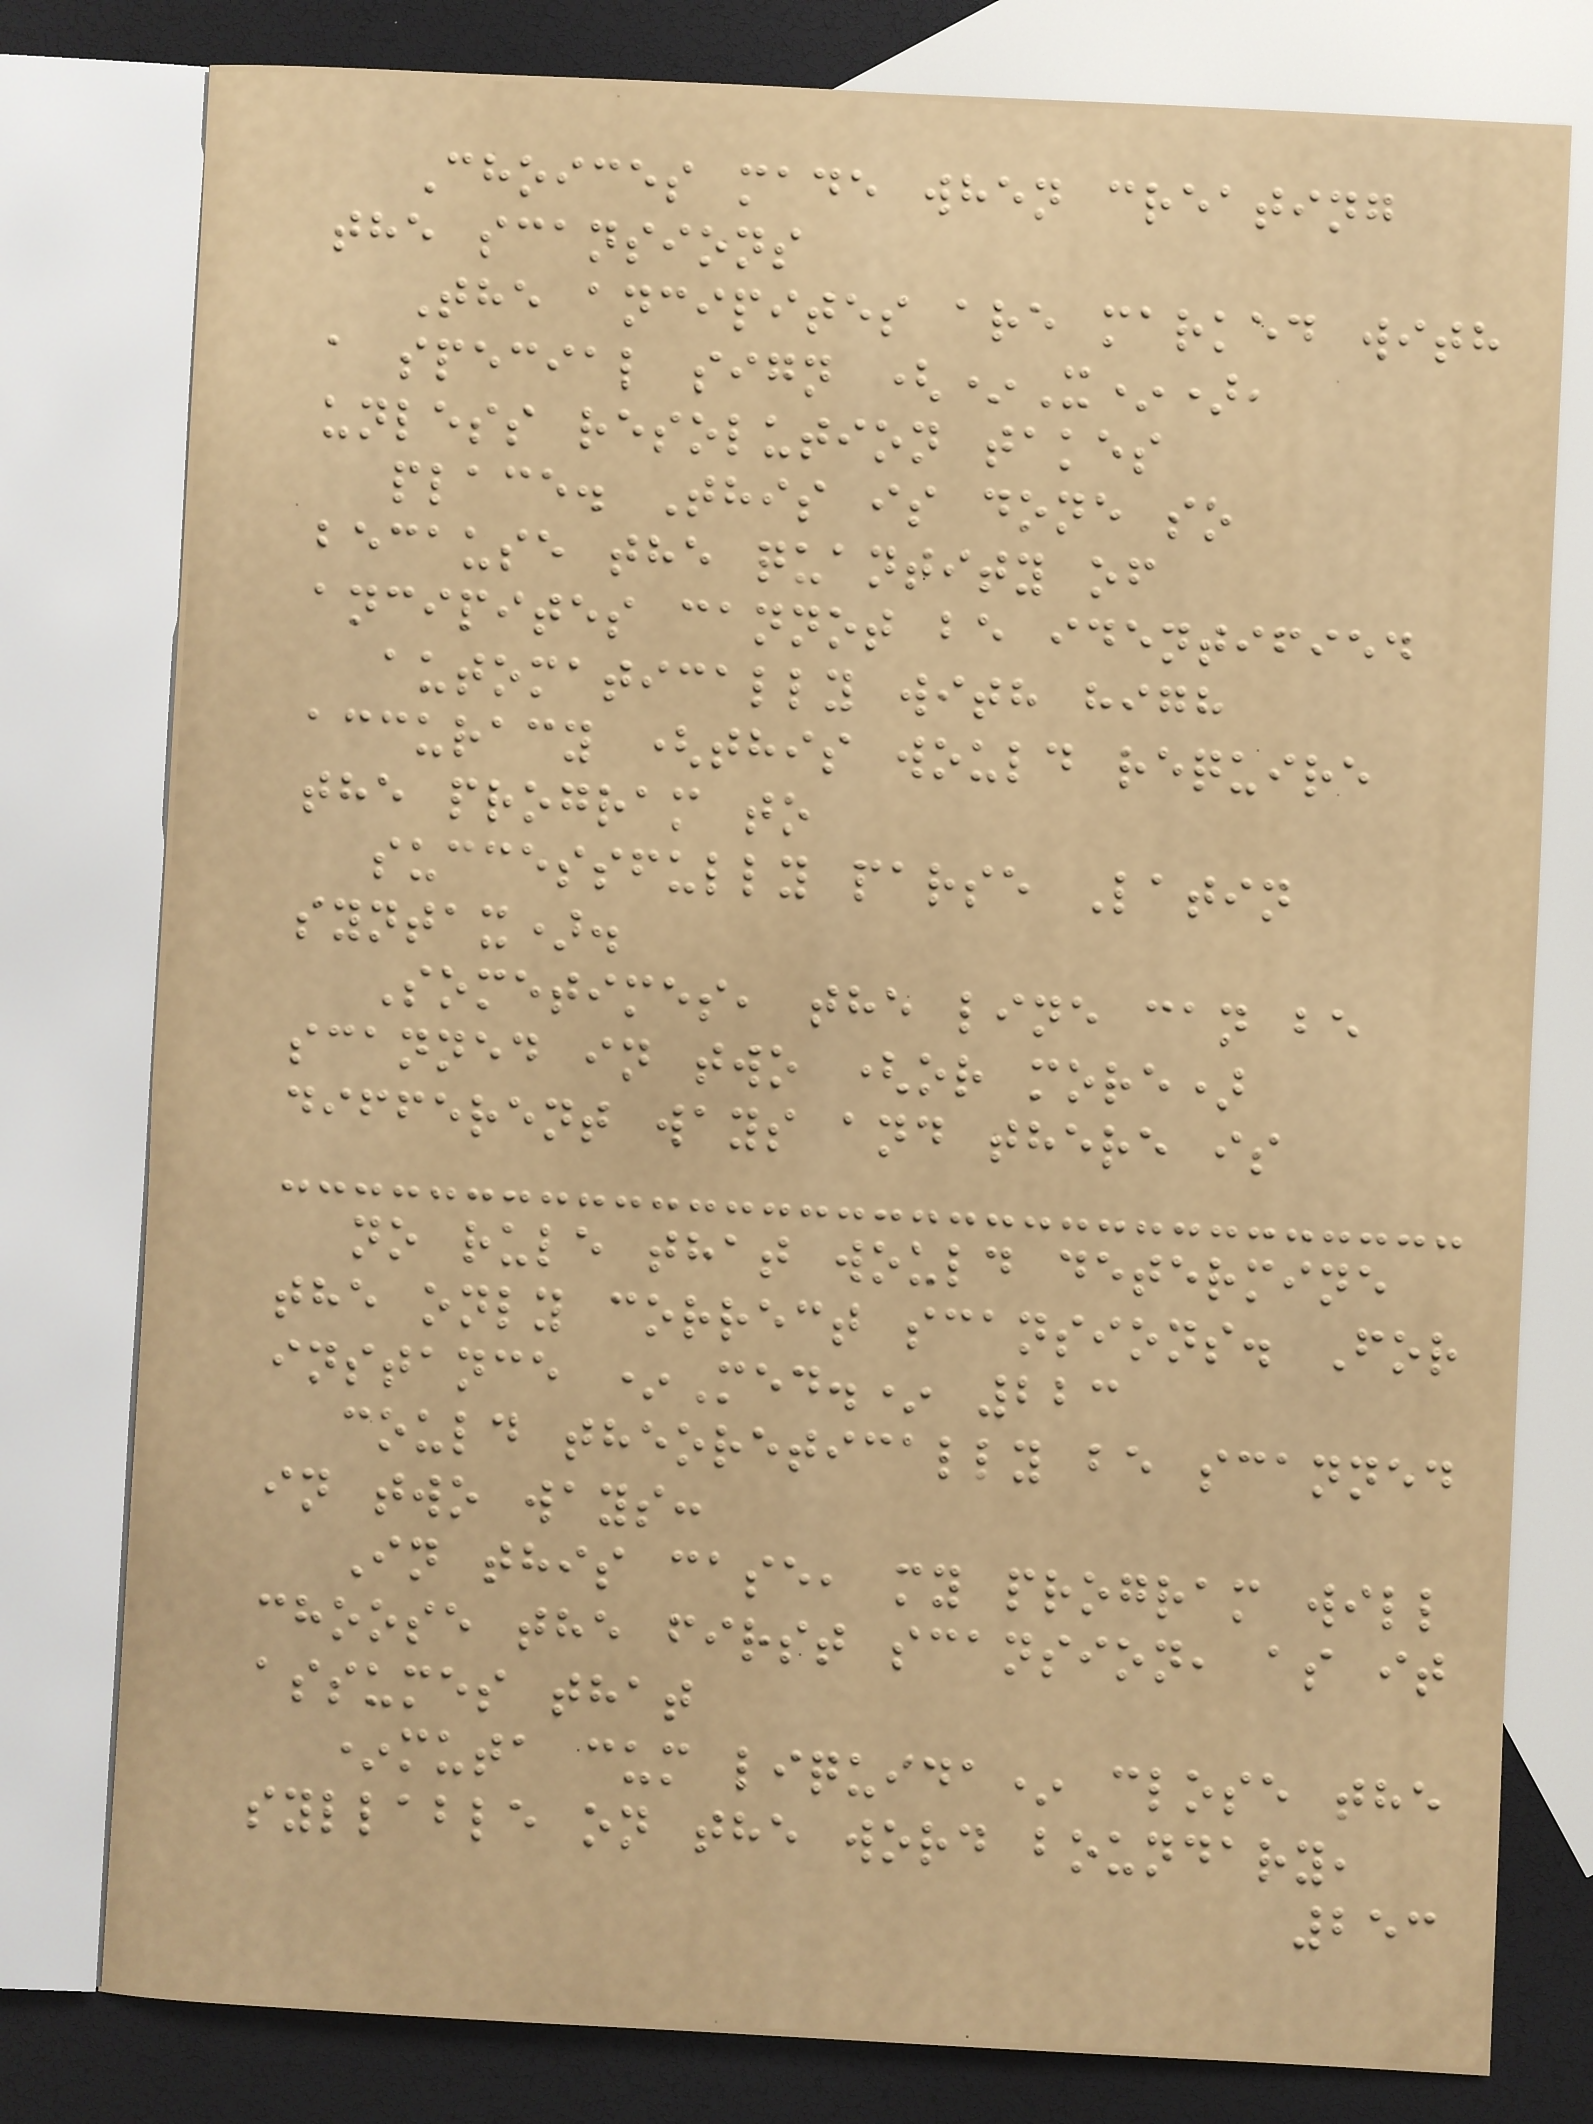Choices made when creating
the scansions
The ancipites are marked with
a special sign (*X*),
unless resolution takes
place. This is done so
because the quantity of
ancipites cannot be identified
automatically with high
accuracy (this would require
the program to
successfully parse Latin
syntax).
Sometimes, the line can be
scanned in two (or more)
different ways and there is
no rule that would determine
the only correct scansions. For
instance *Med.* 223
could theoretically be scanned
in two ways:
In this case, my program will
choose the first scansion, as it
assumes that
*muta cum liquida* close the
syllable on the word boundary,
253
